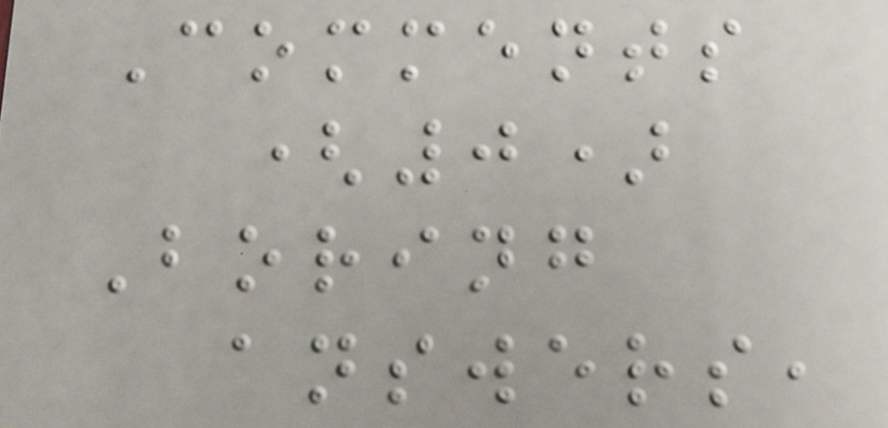Comments
(0)
Boring
answers,
